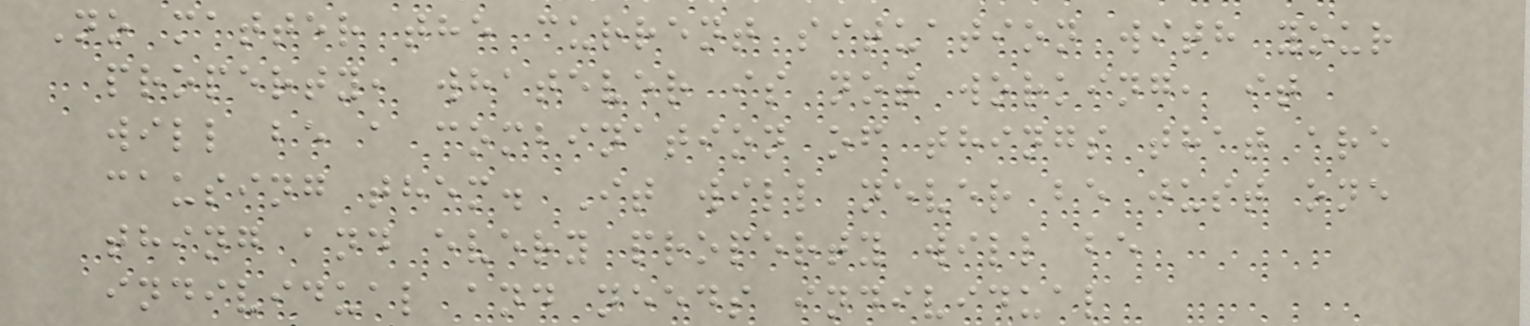No matter the current situation with your
property, whatever is not working, it
will be a combination of things that are
causing them. It will never be just one
thing and every property will be
individual and needs individual
